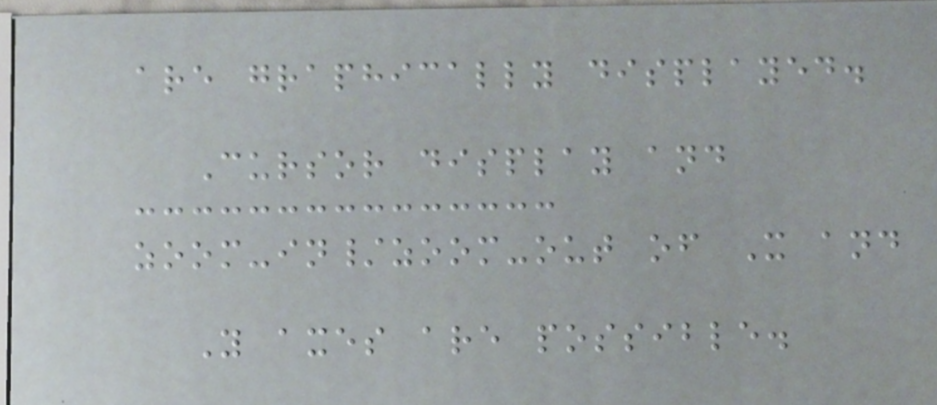are graphically displayed.
Cursor display and
zoom-in/zoom-out of X and
Y axes are possible.
